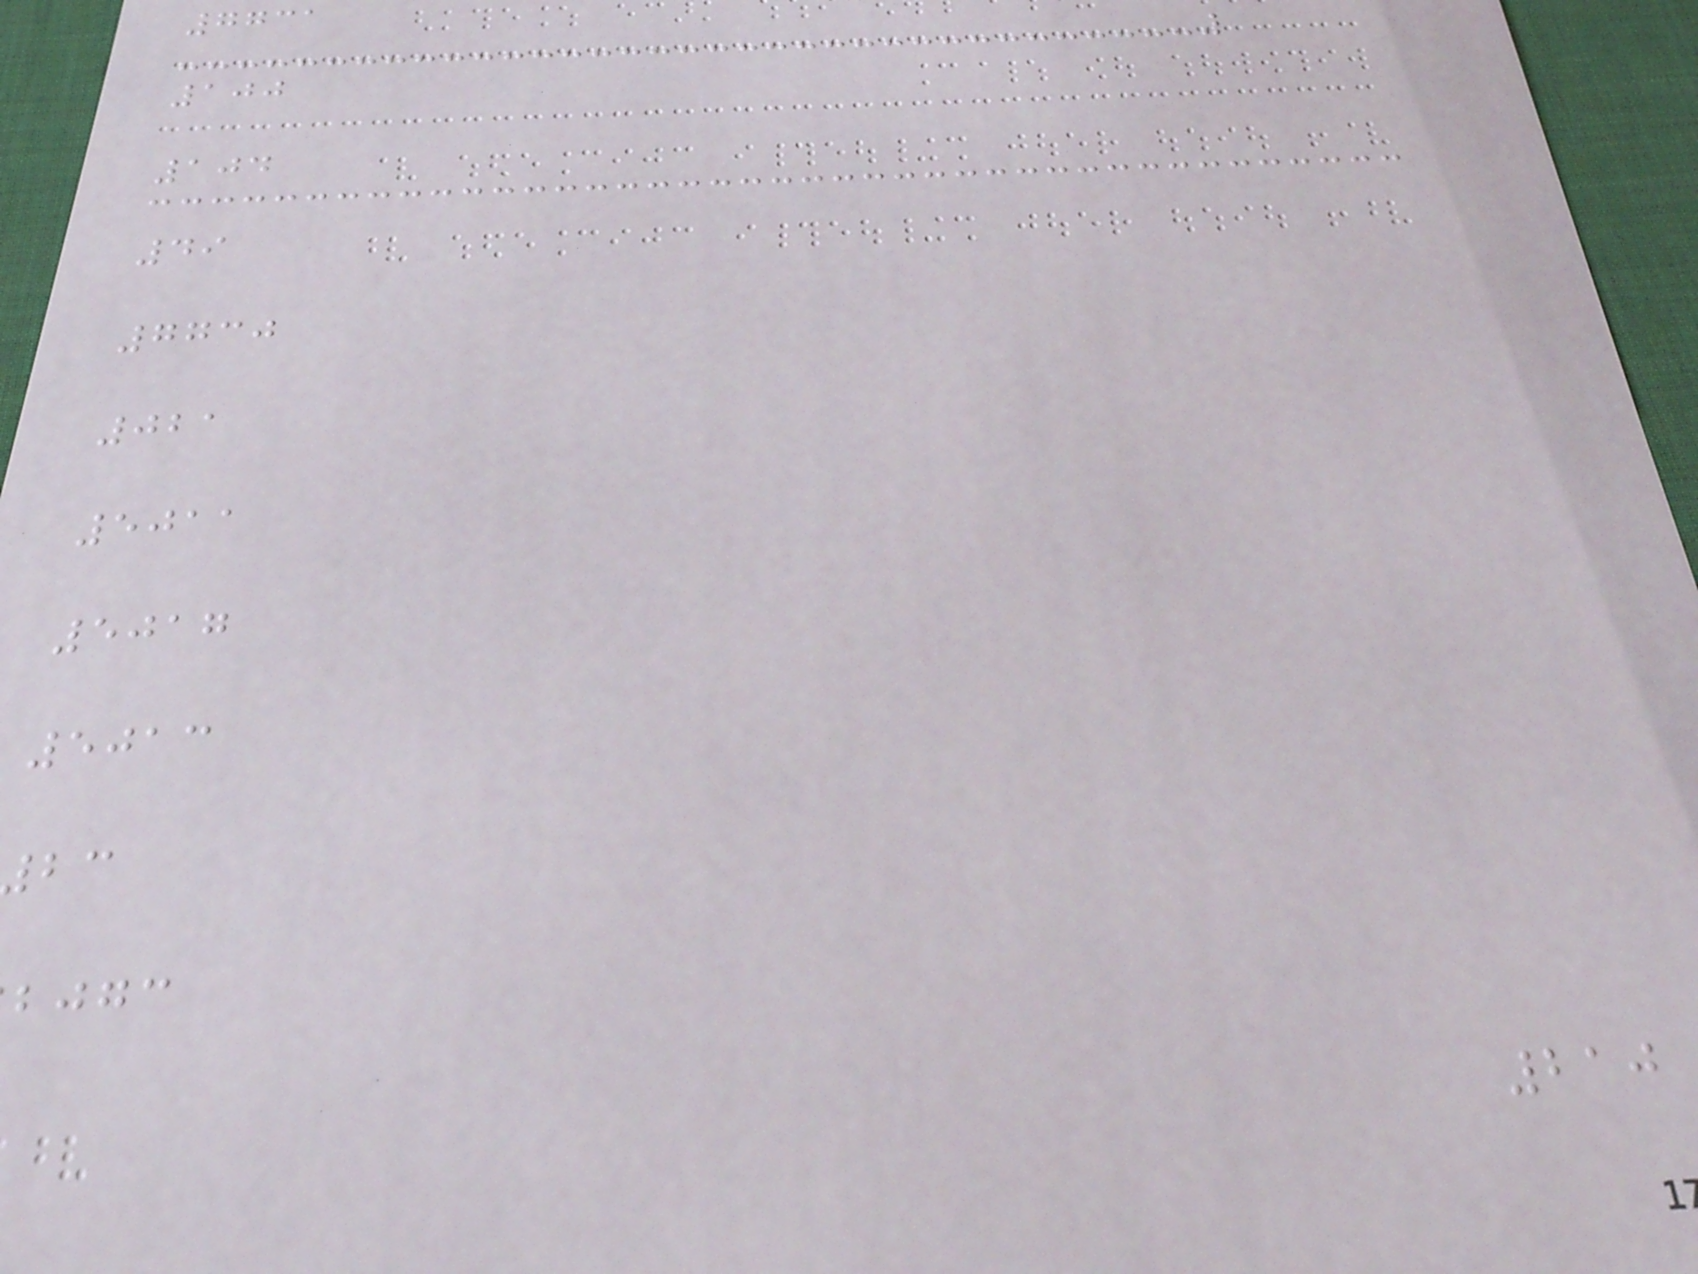7731
100
104
49
7730
021
5011
5017
5013
bjgc
210
